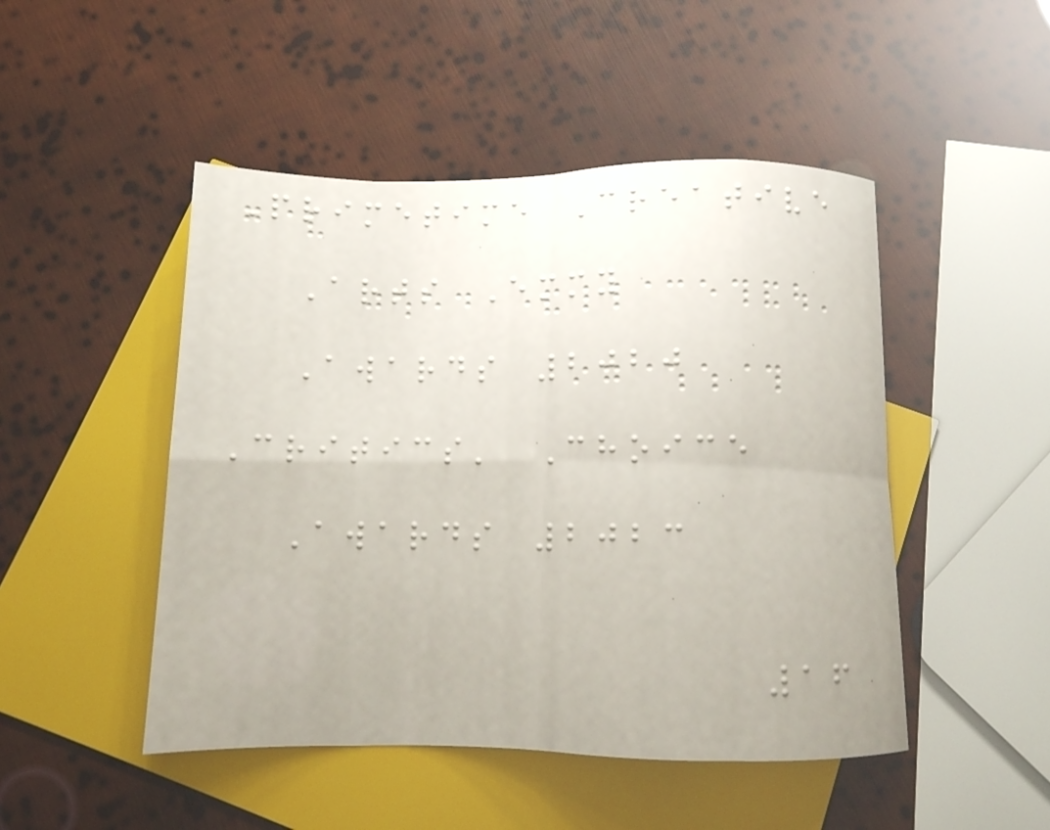Primetime Creative
Arts Emmy
Awards 2020
Critics' Choice
Awards 2023
16
